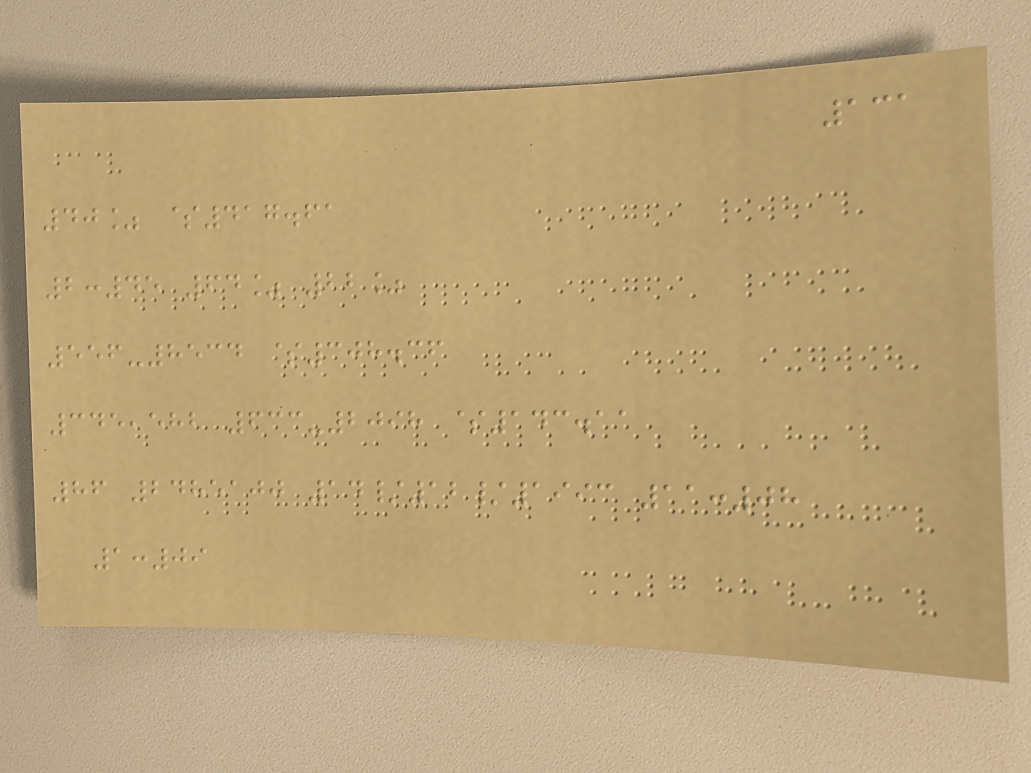131
40% $417.61
2:45 64% 22%
556-8534 $308.36
345,582 633-2098 $143.11
86 2485100 14/12/1993 11:08
1:09
